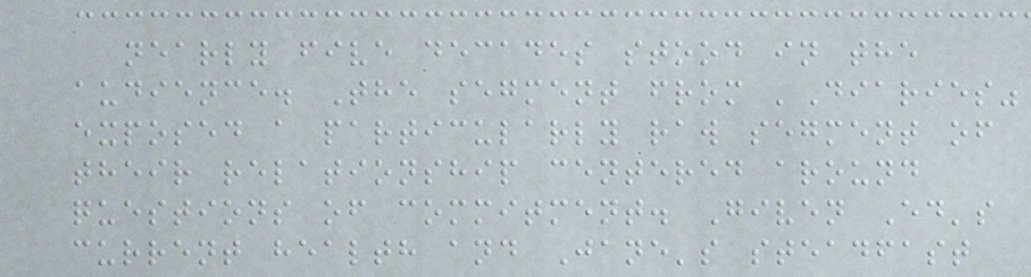nearly five decades stood in the
audience. The segment from 'Diaries"
exposed a particularly raw segment of
their relationship centered around
questions of commitment. Given Ed's
current health and Jane's steadfast
